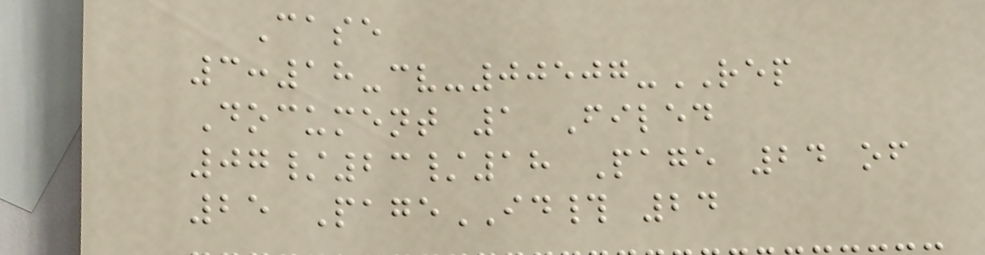Case
3:18-cv-00507-REP
Document 1 Filed
07/23/18 Page 24 of
25 PageID# 24
